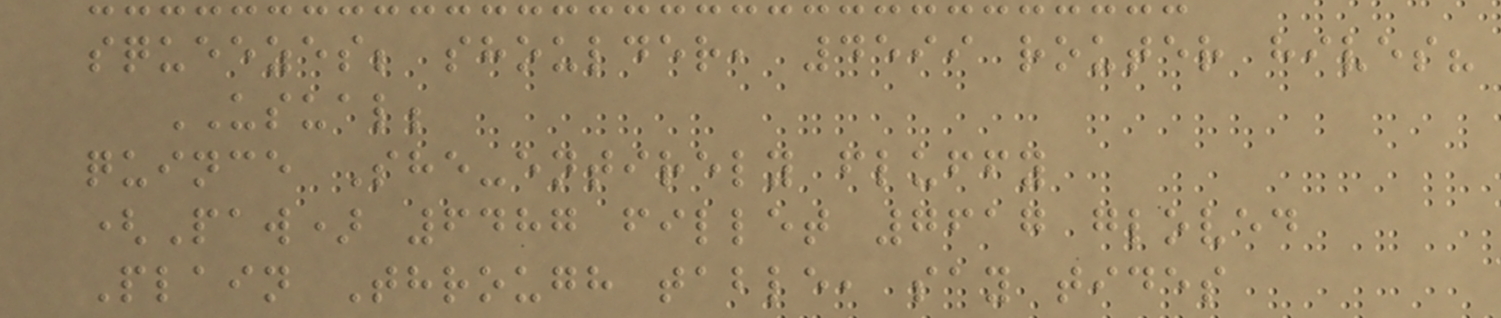squeezes; shoulder, 4599 router hives?
USUAL;
quince She-entirely fluffy
(Paw) 6487 fillet 7617 gloved
Plain Through table, say tides
